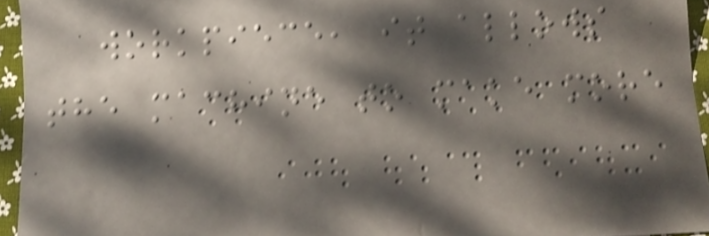workpiece, it allows
the machine to make more
